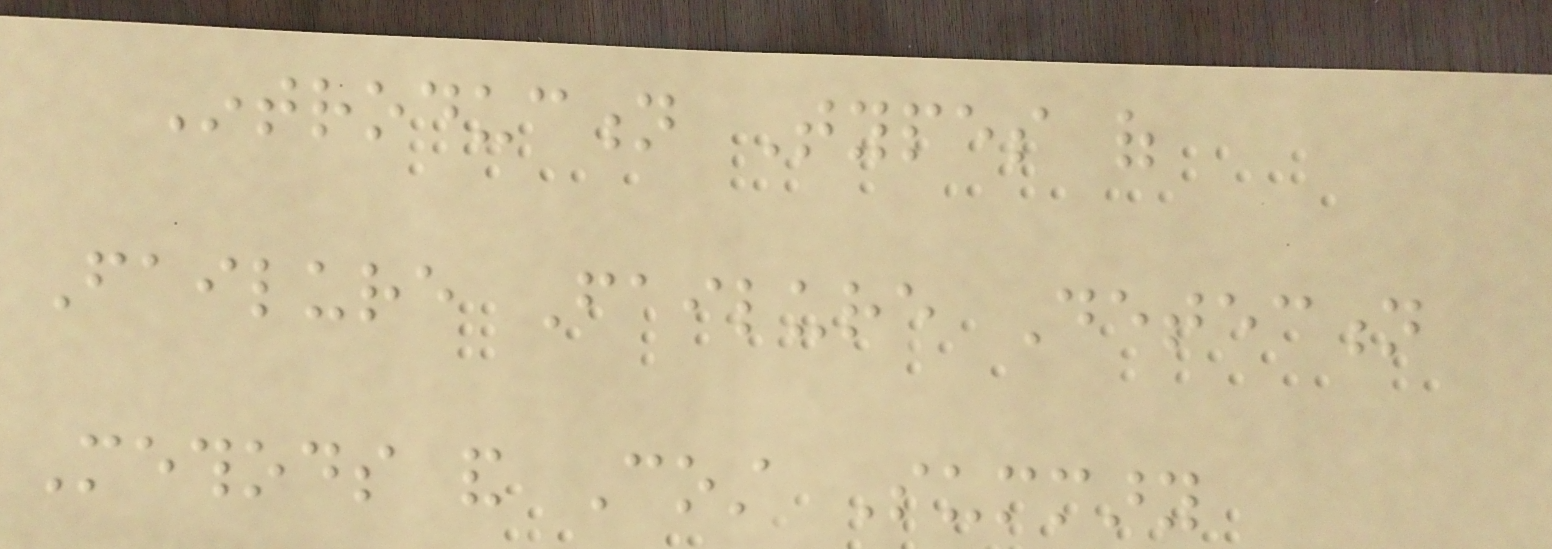Introduction Types of
Failure Failure Detection
Methods and Cost Summary
